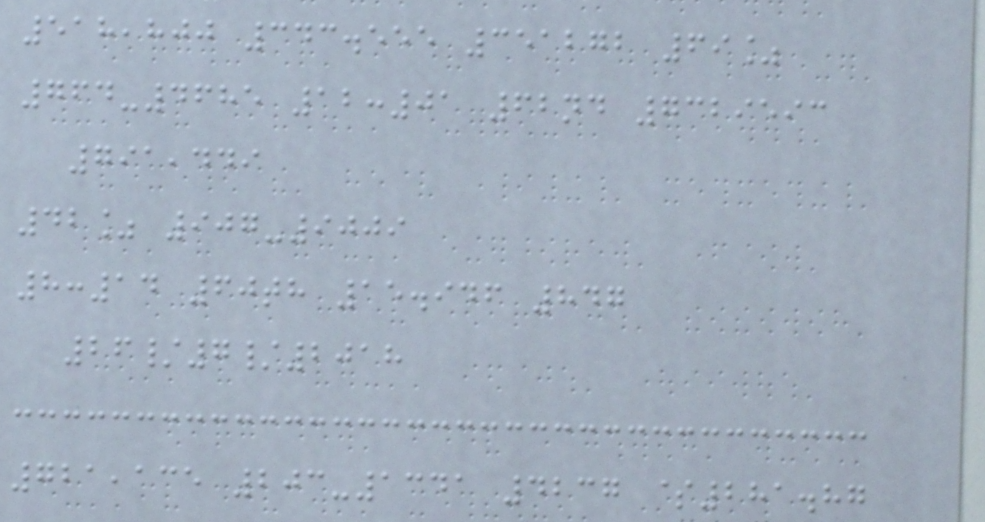518,800 343.555 351272 69%
764-4685 12:01 62nd 7329593
791,449
42% 907-9009
8:14 60th 15.946 847
26/7/2018
721,135 203-1341 4237 $281.87
